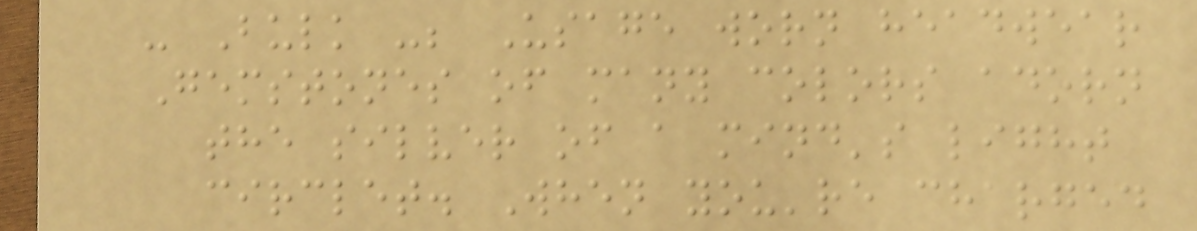- Bulk -; Usage worn headwear
Gemstones of many colors adorn
the silver of a mind's light
circlet. When you're charged
